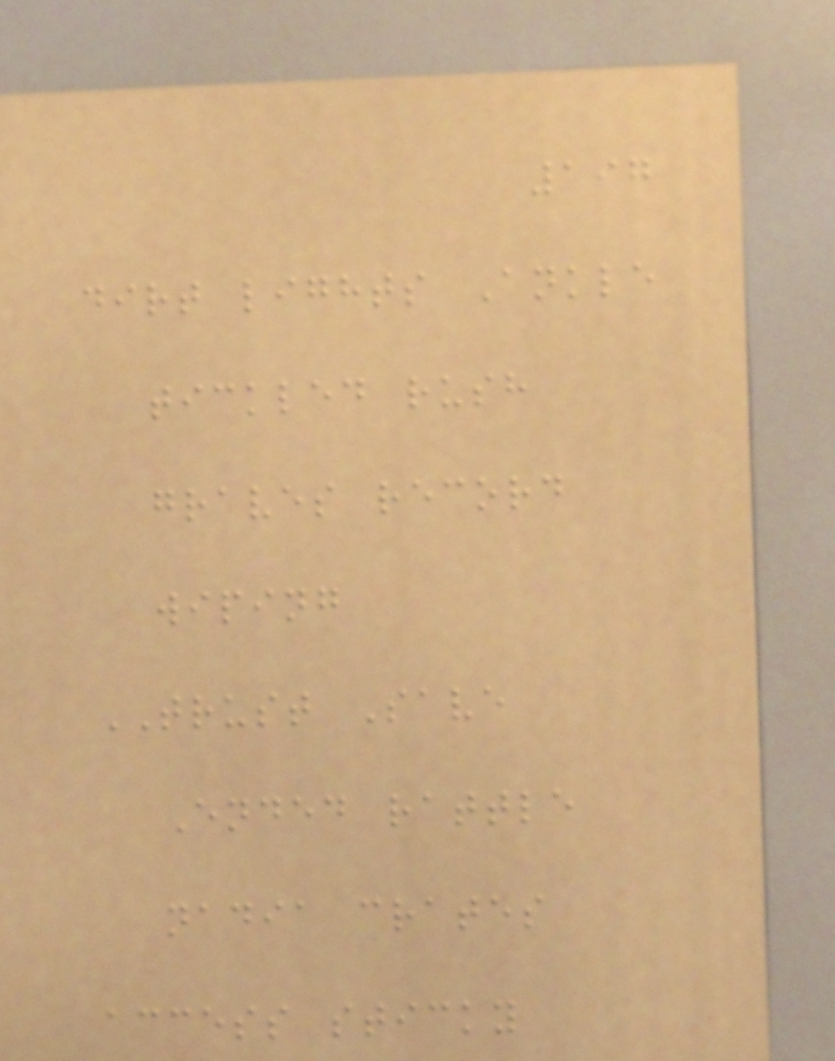197
dirt lights Ankle
tickled rush
graves record
wiping
TRUST Save
Ended rattle
nadia crates
access sticky
